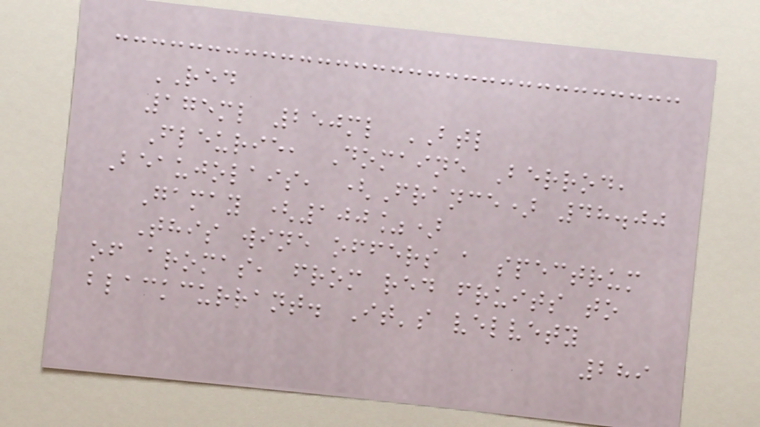RED
175ml 250ml BTL
Fleurie, Domaine Berrod,
Beaujolais, (France) 48.00
Gamay (100%)
This wine offers a spectrum
of aromas, from red fruits to
blackcurrant. It's velvety
289
